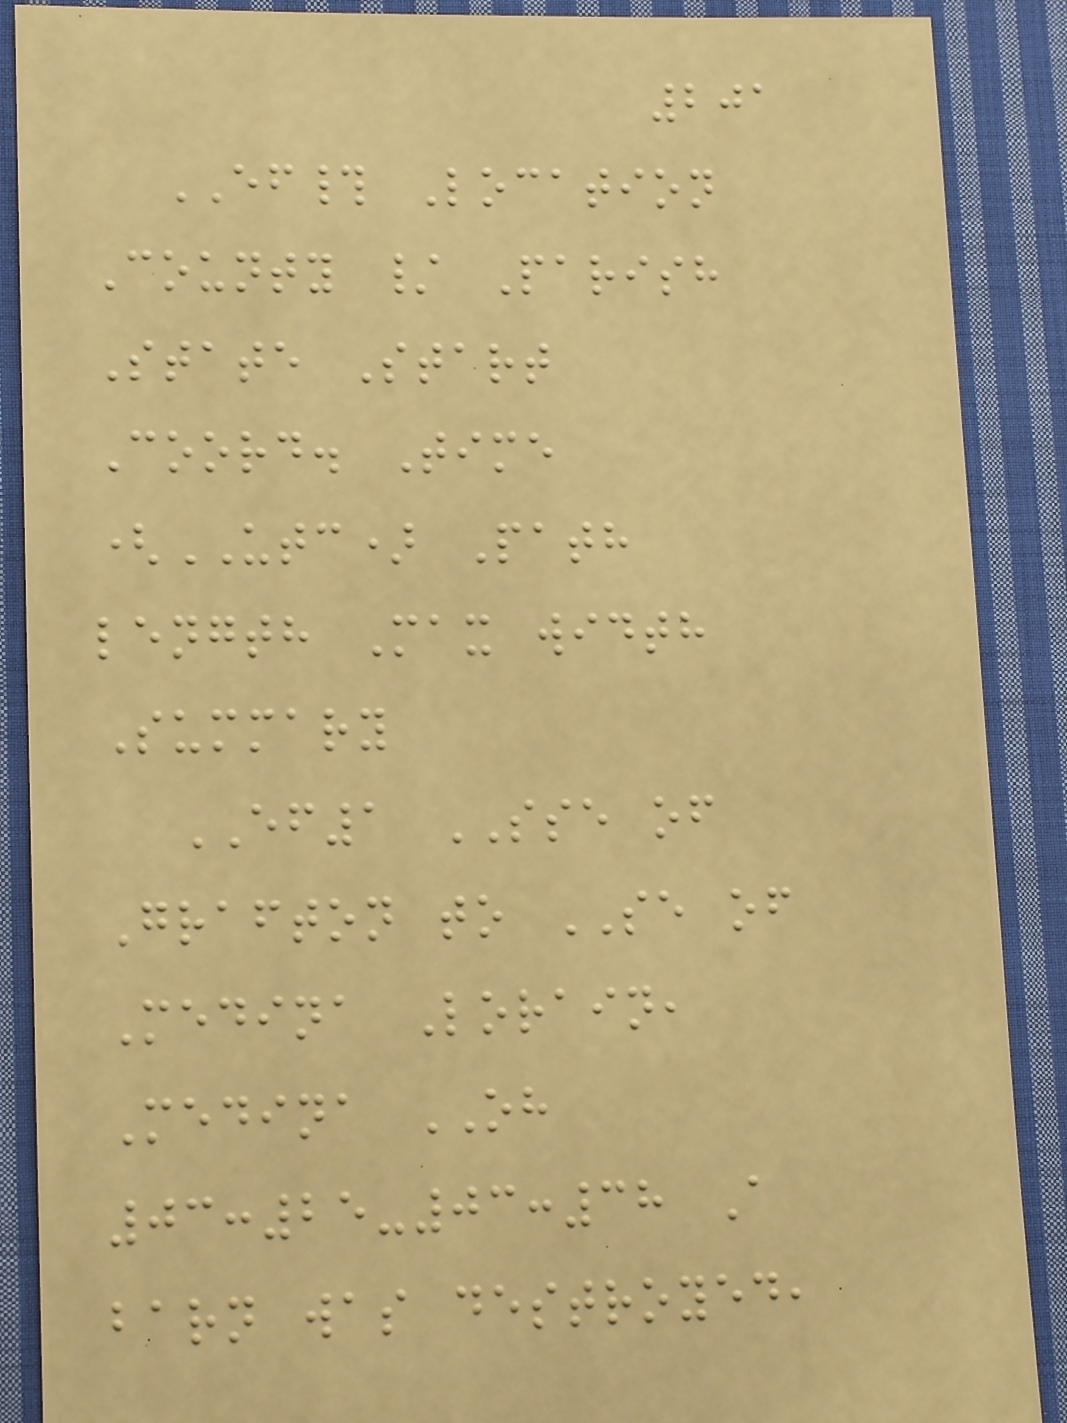201
EF# Location
County / Parish
State Start
Coord. Time
(UTC) Path
length Max width
Summary
EF1 SSE of
Grafton to SE of
Medina Lorain,
Medina OH
03:25-03:38 A
barn was destroyed,
